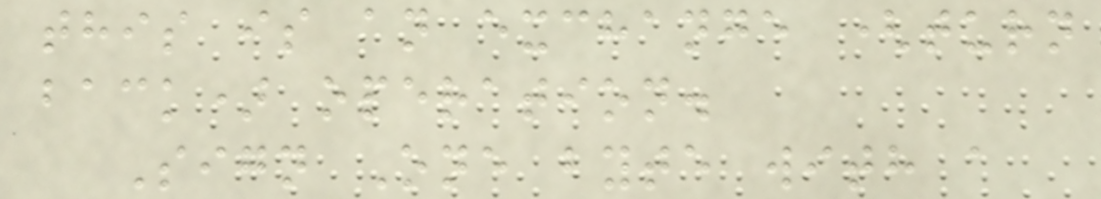this is an exchange (turn
back) operation.
Sign One byte with a
